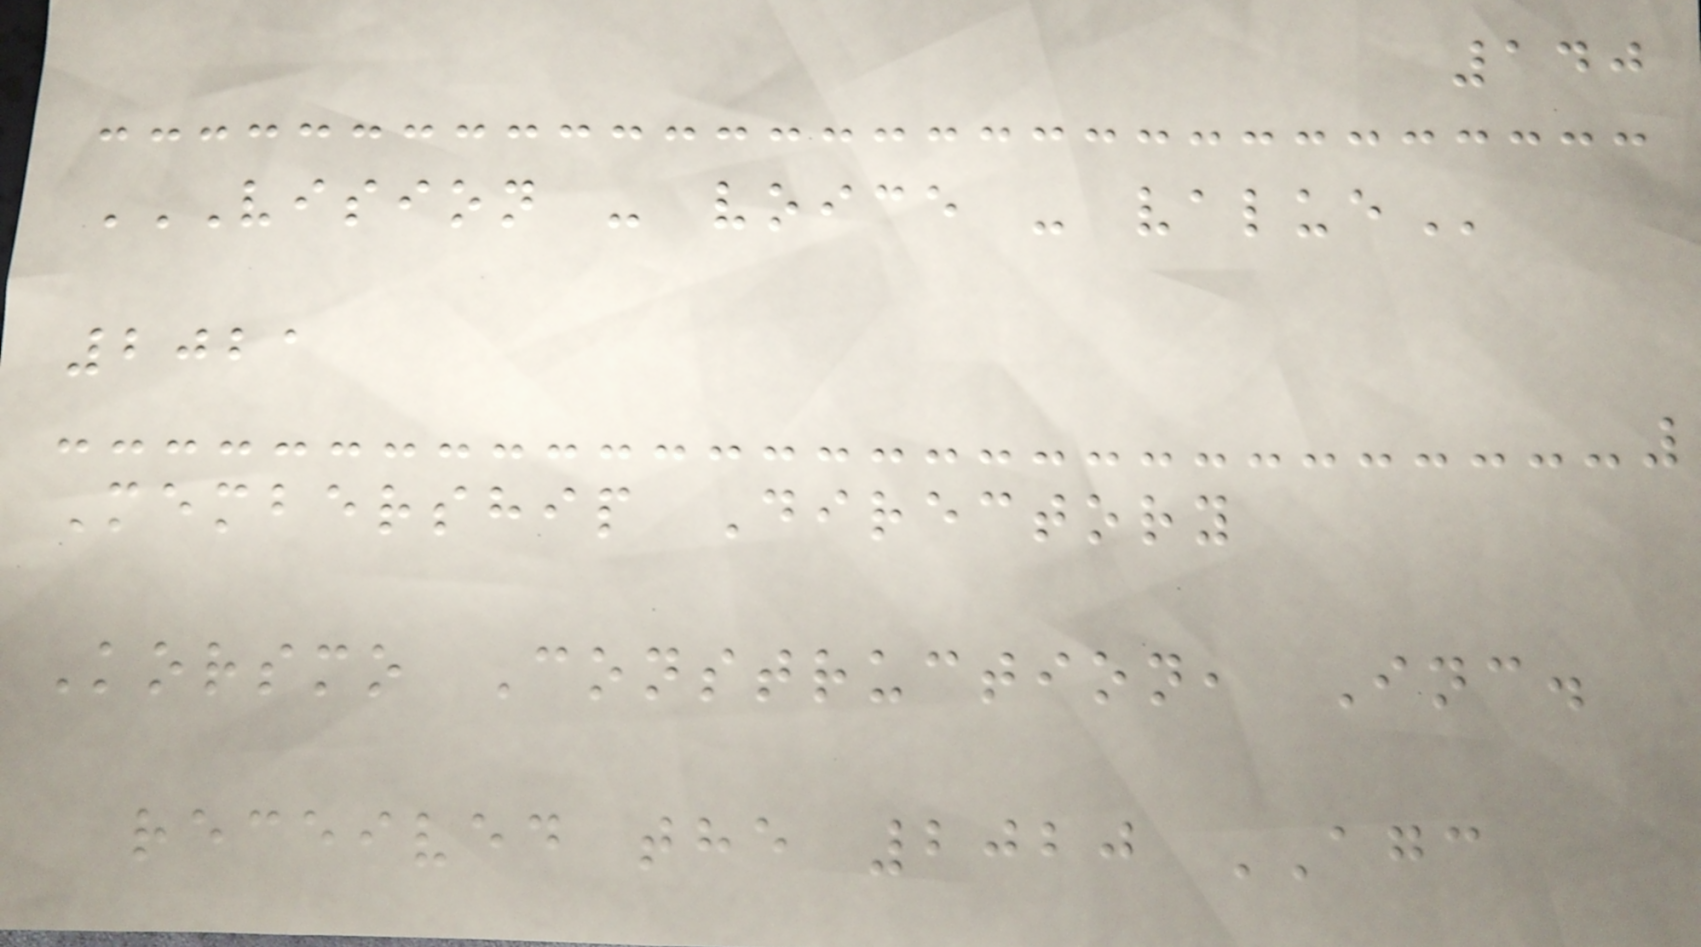140
VISION - VOICE - VALUE
2021
Membership Directory
Korsmo Construction, Inc.
received the 2020 AGC
